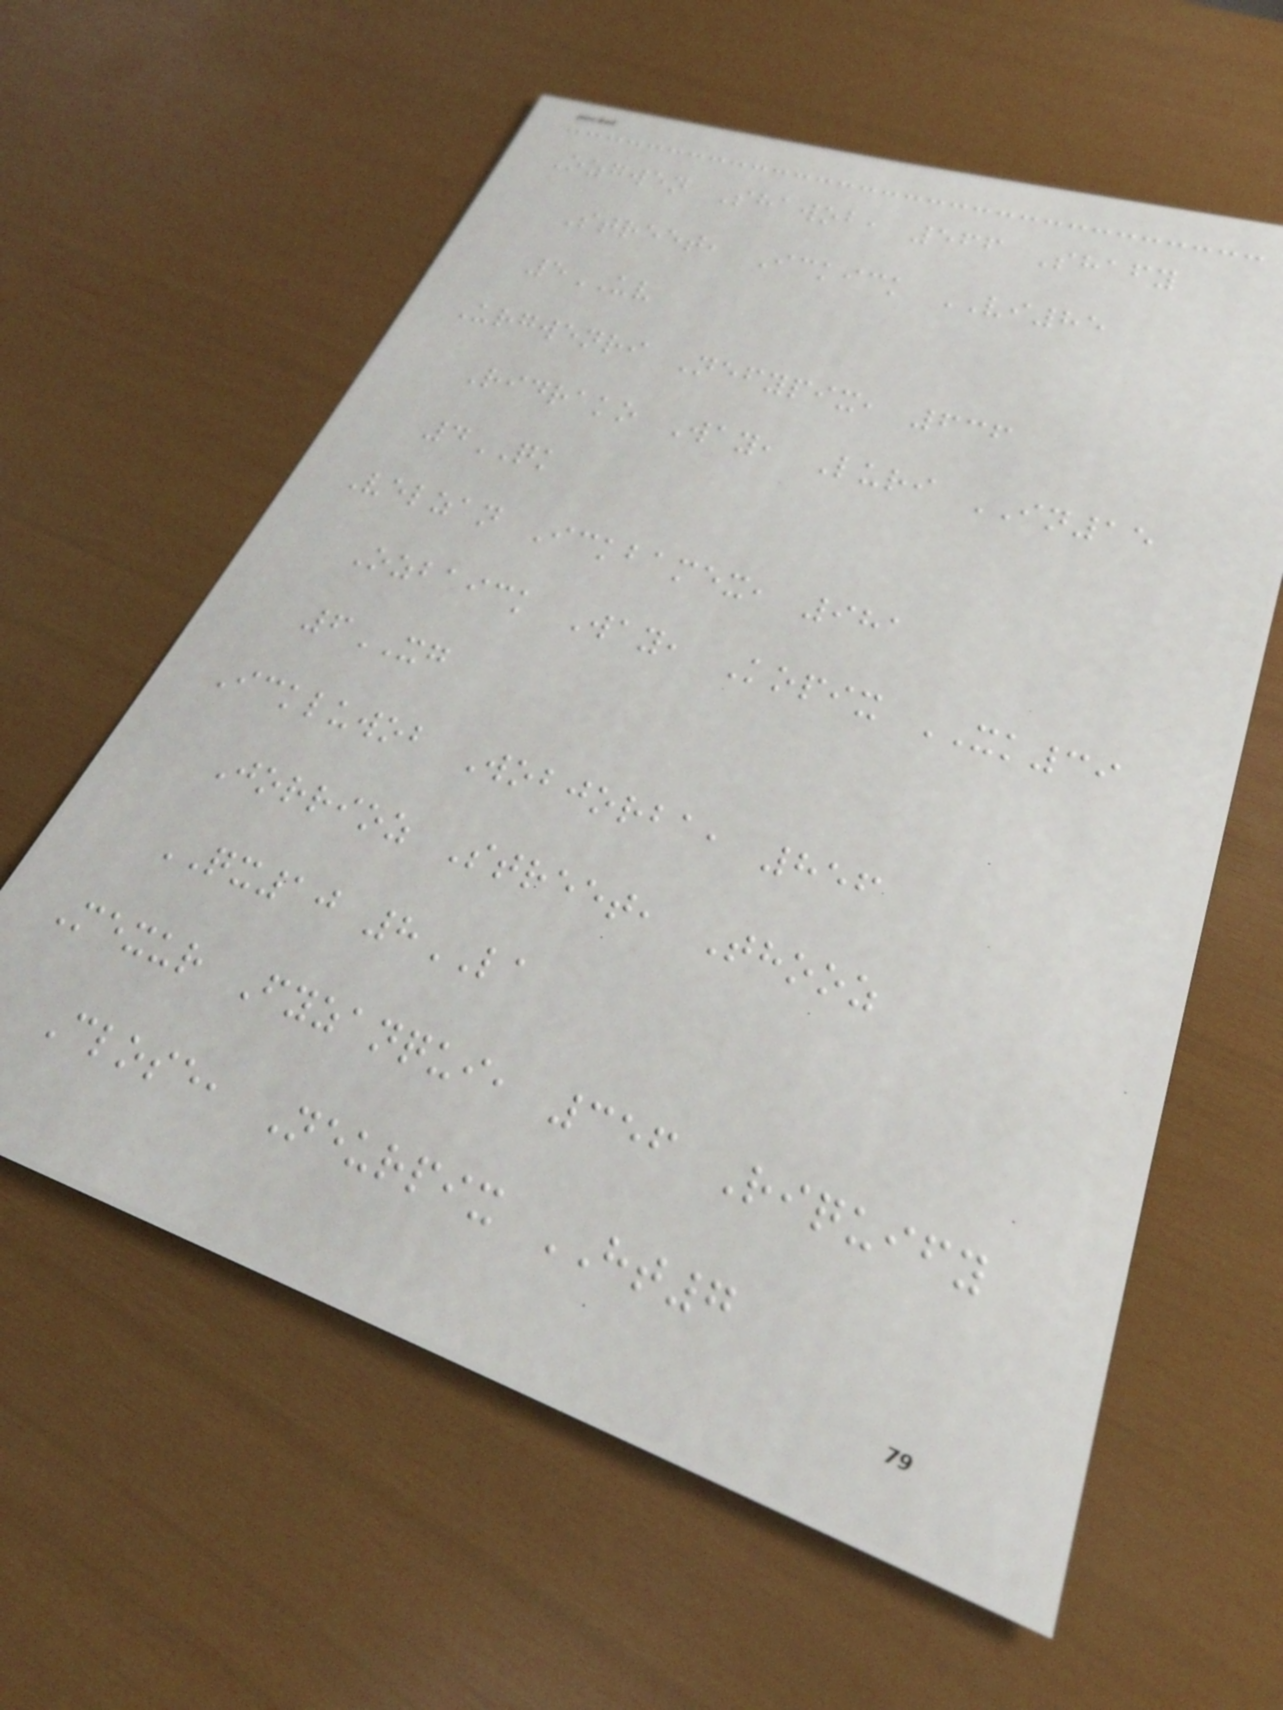Ozgwen Shawob, 566 Shafy
Street, Ickick VI85
5UV
Urgwenri Nefypix, 636
Ridrako Way, Luri IN15
4QK
Velzan Ickbamex, 981
Ozbaick Way, Kopix XK39
6XG
Ickluwob Wobjorba, 856
Jorrioz Street, Thooz
QX10 8LA
Mexur Fyzanqui, 356 Riquify
Close, Neurpix HT7
